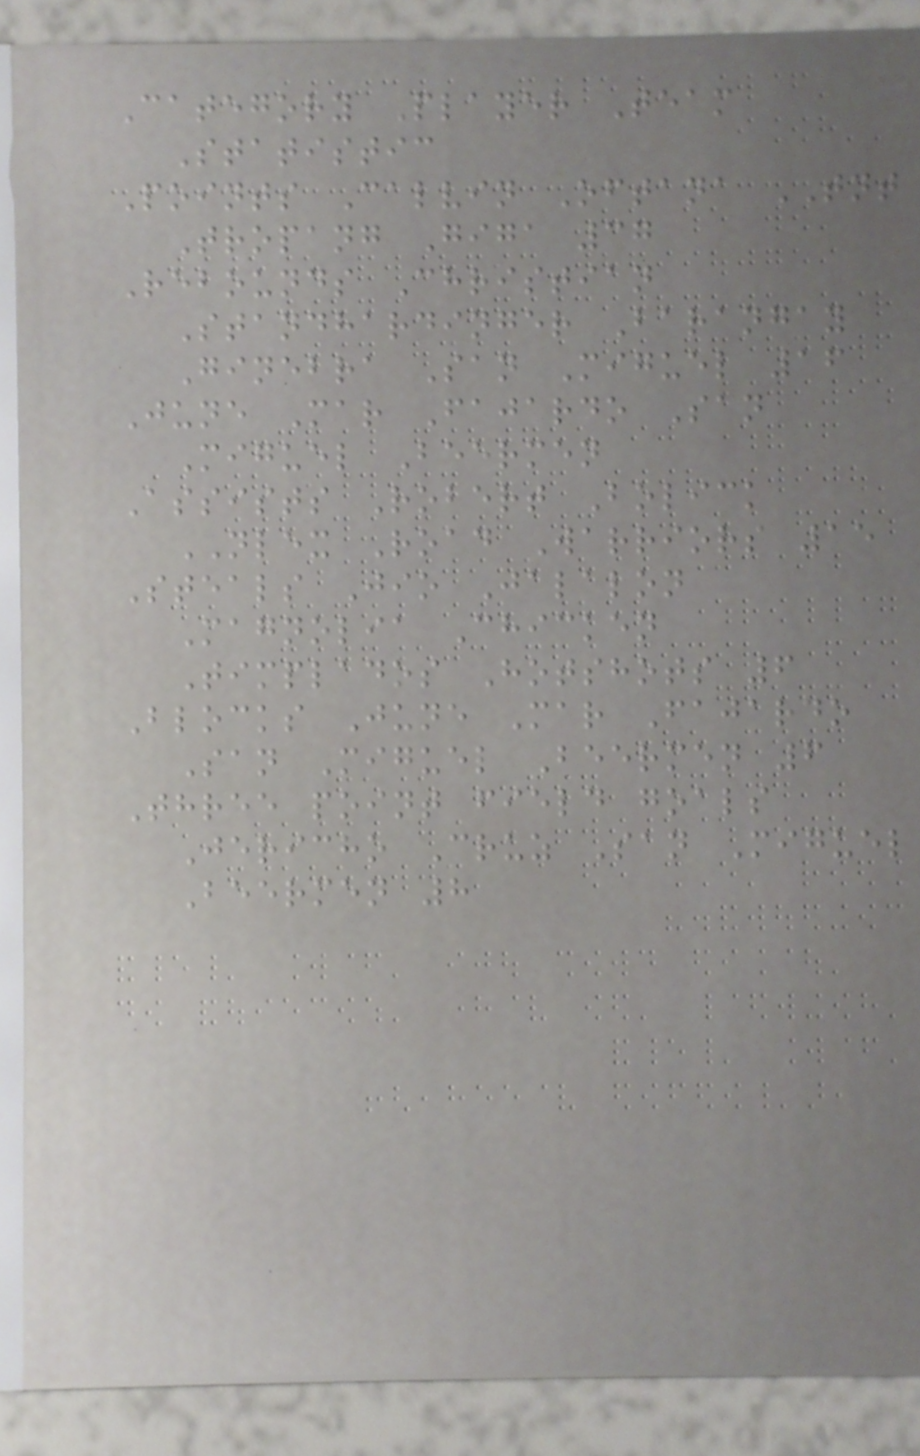Category Player Team
Statistic
Points Calvin Oftana TNT
Tropang Giga 37
Rebounds Christian
Standhardinger Barangay
Ginebra San Miguel 16
June Mar Fajardo San
Miguel Beermen
Assists Robert Bolick
NLEX Road Warriors 15
Steals Jio Jalalon
Magnolia Chicken
Timplados Hotshots 6
Blocks June Mar Fajardo
San Miguel Beermen 6
Three point field goals
Jericho Cruz San Miguel
Beermen 8
